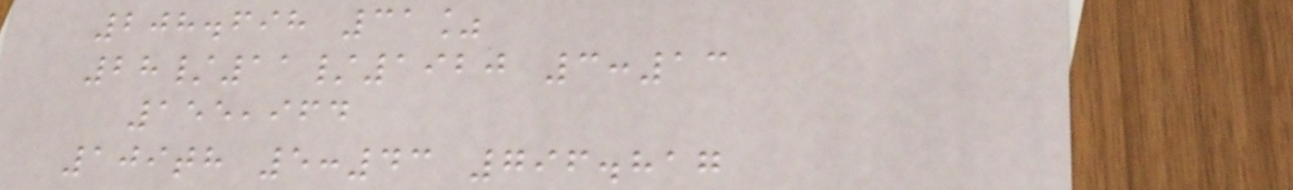208.698 31%
28/11/1920 3:13
155,964
109th 5:43 796.817
